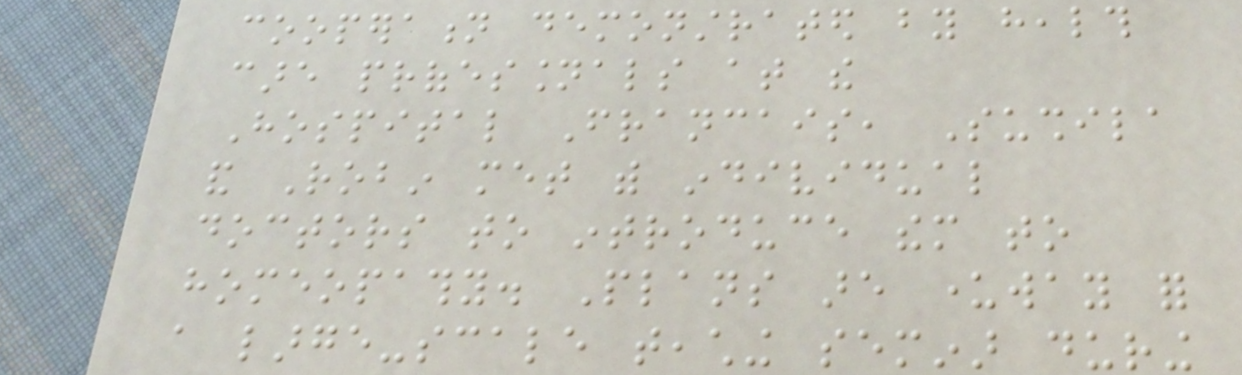cooperation demonstrated by health
care professionals at the
Hospital Francais, Sushila
and Robin met with individual
doctors to introduce them to
homeopathy. Plans are underway for
a large-scale teaching seminar during
